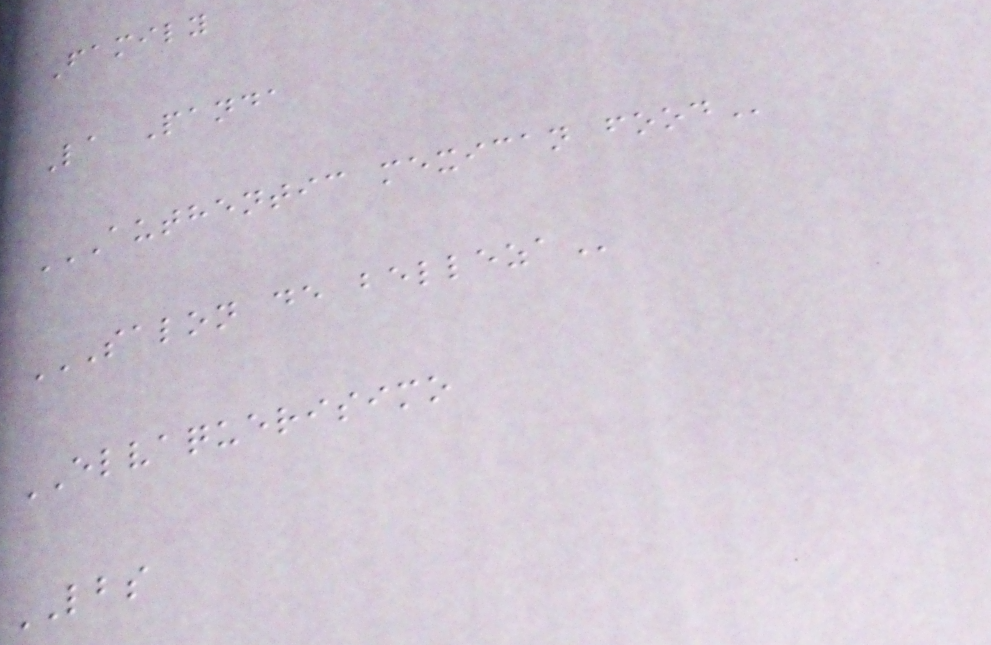Family
La Panda
AUTHENTIC MEXICAN FOOD
SALON DE BELLEZA
ELVAQUERISIMO
LBS
